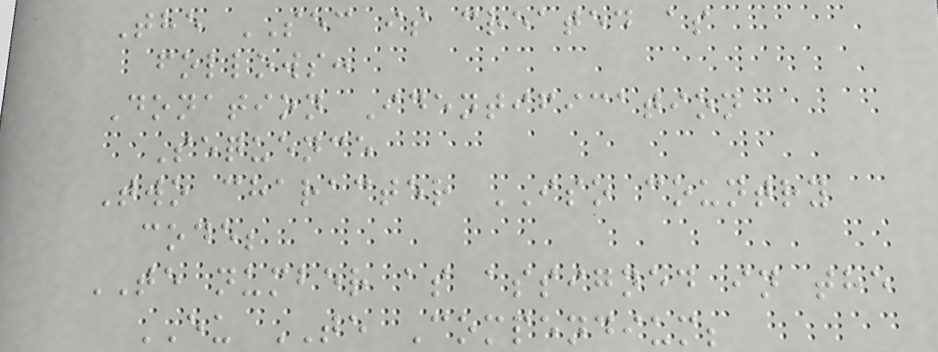The SEC is created as
follows:
Donation Identification
Sequence
Two character ISO country
code;
TE number as assigned in the
EU TE Compendium;
